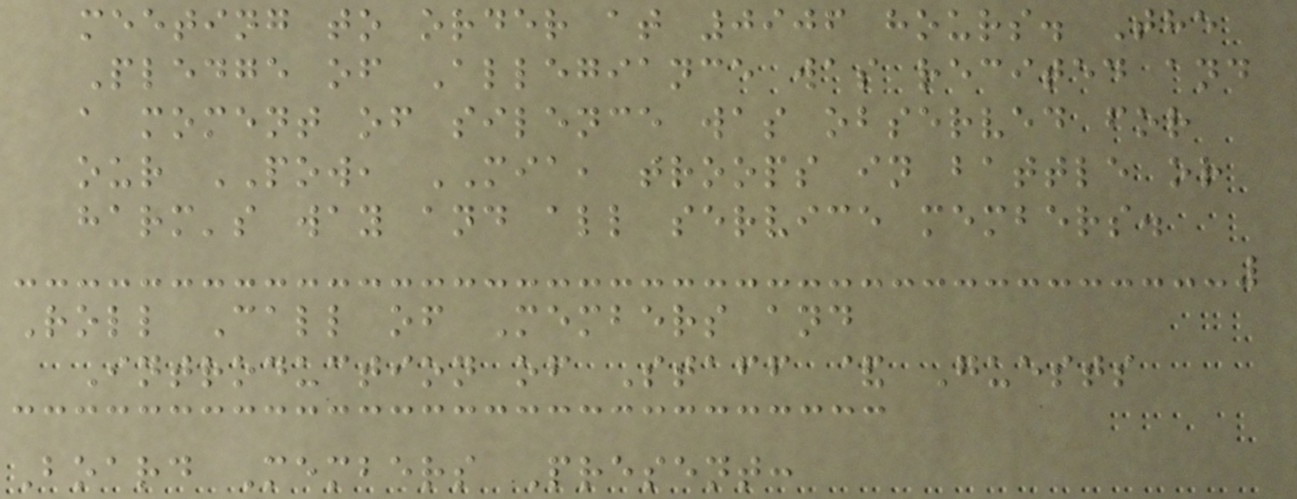meeting to order at 0906 hours. The
Pledge of Allegiance was recited and
a moment of silence was observed for
our POW, MIA, troops in battle or
harm's way and all service members.
Roll Call of Members and
Introduction of Staff & Guests
Board Members Present:
